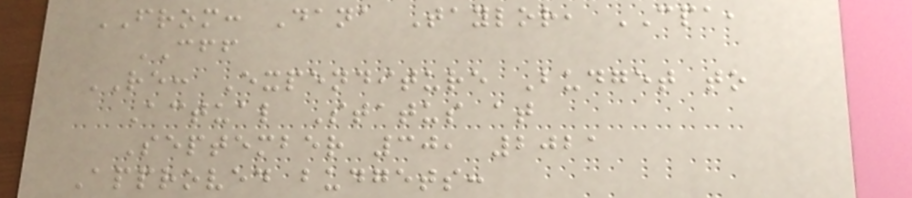FROM: Dana Taylor, CPA,
CFF
RE: Expenditure Budget to
Actual Status at
September 30, 2021
Approved budgets:
